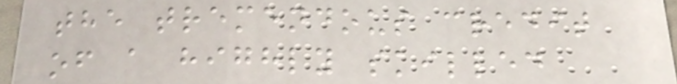the tremendous credit
of a highly skilled
